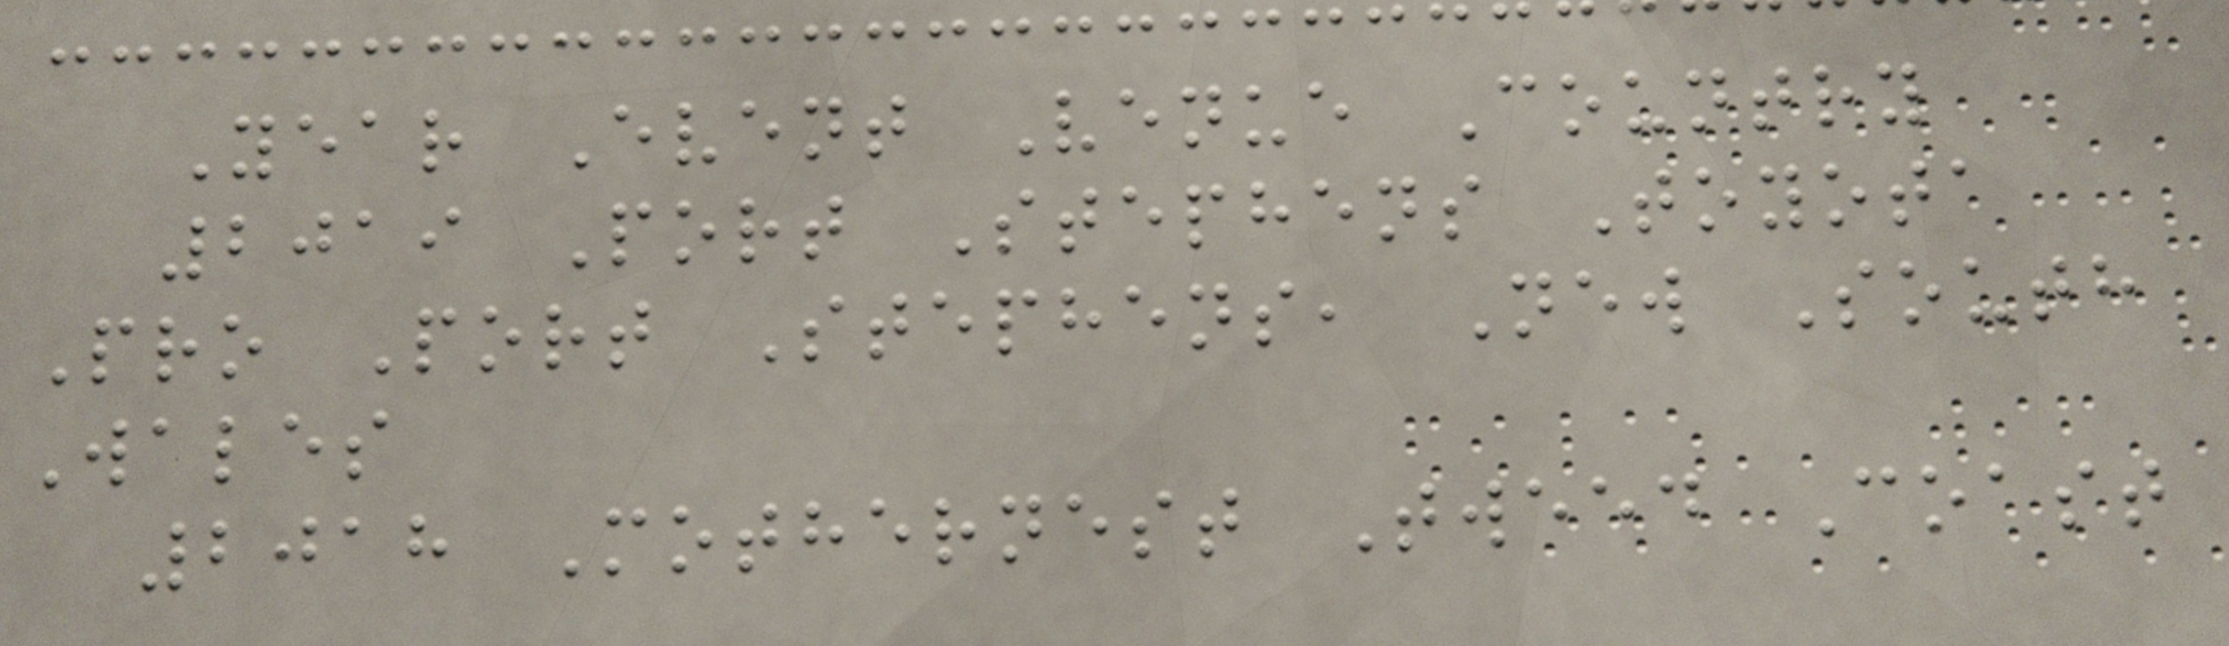Year Event Venue Country
2019 Port Stephens Toyota
Pro Port Stephens, New South
Wales
2018 Mothernest Tweed Coast
